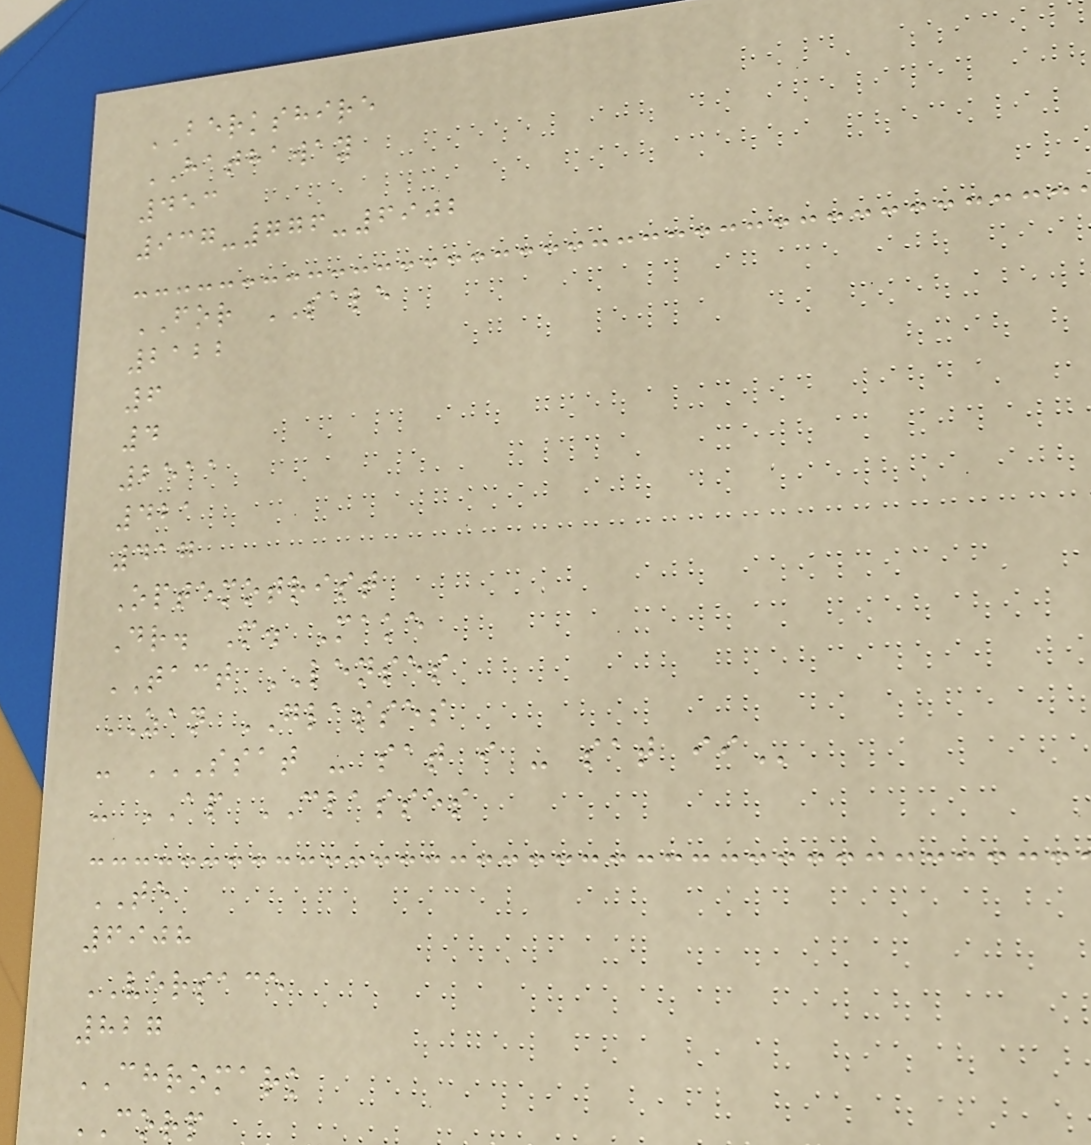BERKSHIRE
HATHAWAY
453
937-776-6902
FOR SALE
2122
6
4
2511
421
417
Optemotrist
Dr. M. Make
TACT LENSES
ZAN GLASSES
- SSAT - SAT I - SAT II
- AP CLASSES
TE
6908
VERSACE
827
CHROMARK
CORP
